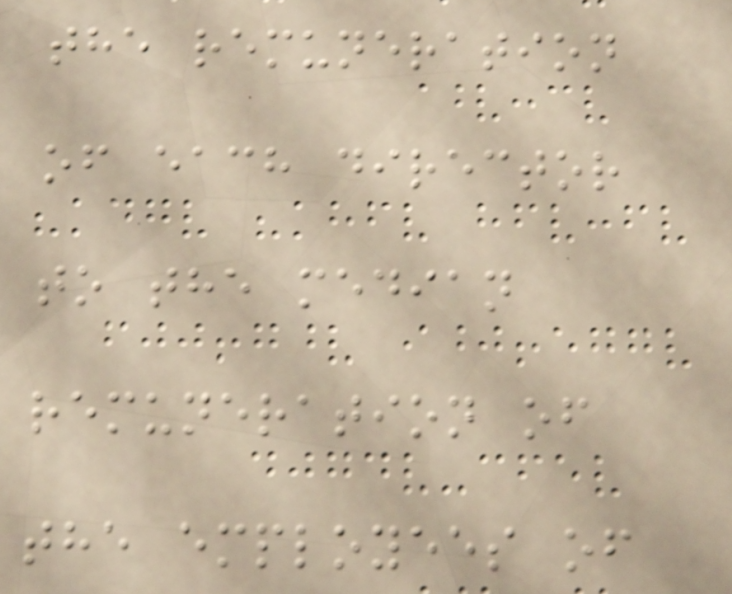the remuneration
of each director
to the median
remuneration of
the employees of
